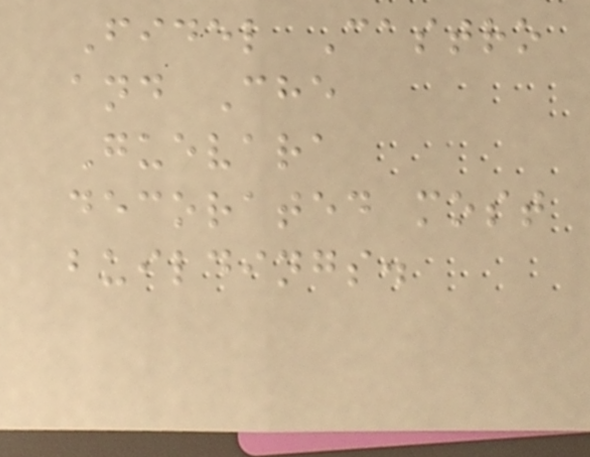Fidel Castro
and Che
Guevara
decorated most
buildings.
